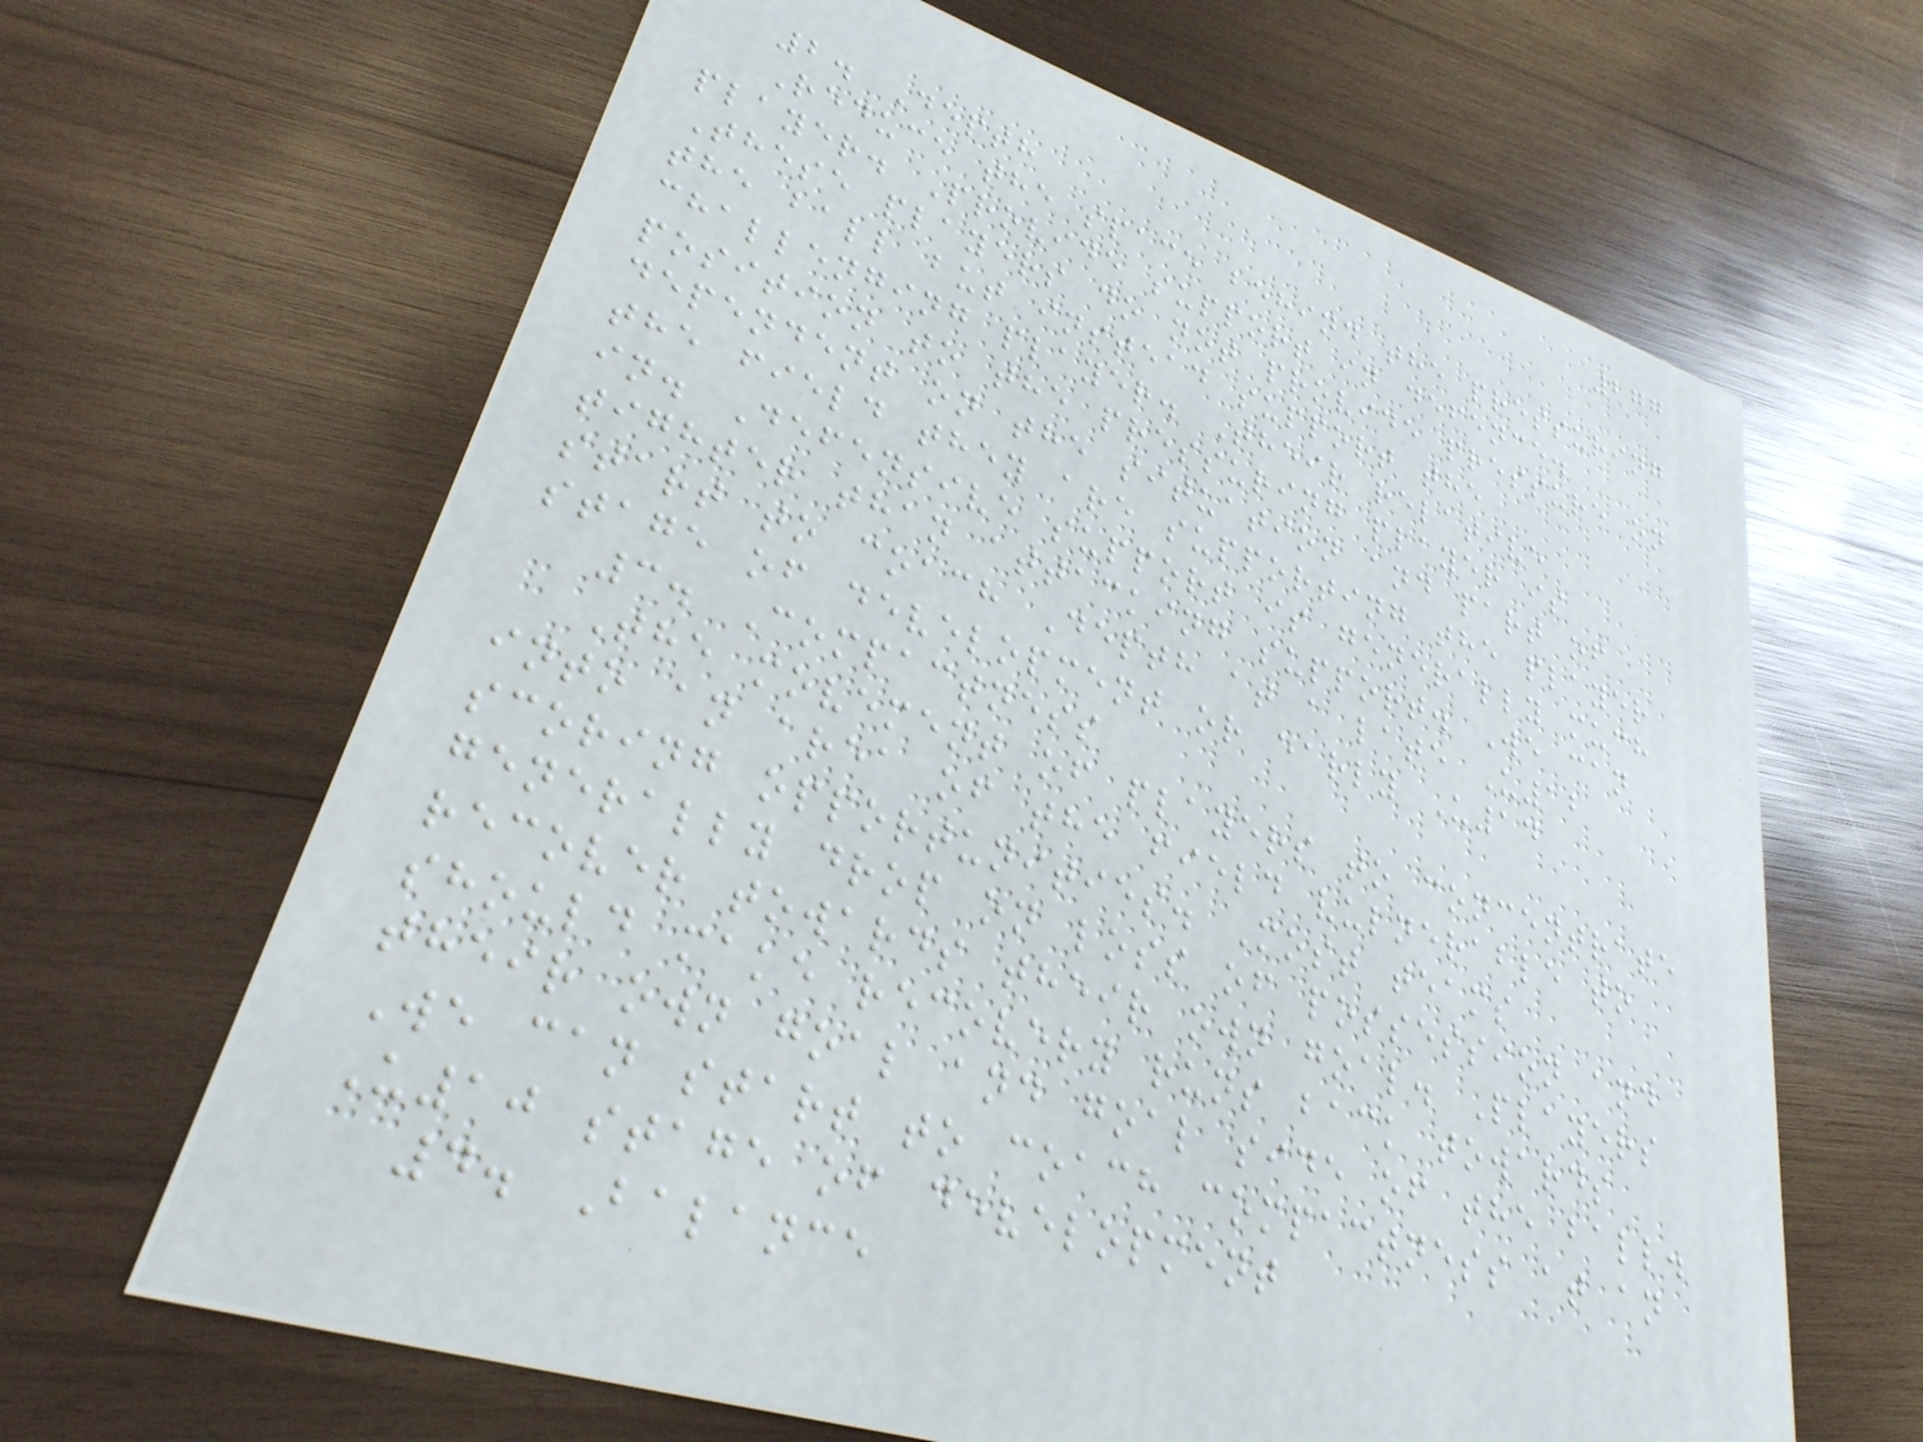277
2. Depth
Reduce the space behind the pressuring
player. Provide support in defence.
These players do not provide pressure on
the ball but instead support the
challenging player. Their relative
position to the pressuring player is
dependent on the situation and part of
the field they are supporting the player
in. Defensive support is generally much
tighter than attacking support. We can
start to coach Depth at a late U12
stage of development or early U14
3. Compactness
The movement of players to concentrate
into an area of the field vulnerable to
scoring opportunities. Most teams
generally drop on loss of possession and
recover towards their own goal. Players
should make recovery runs back towards
their own goal and goal side of the ball.
We can start to coach compactness at an
U10 stage of development
4. Balance
